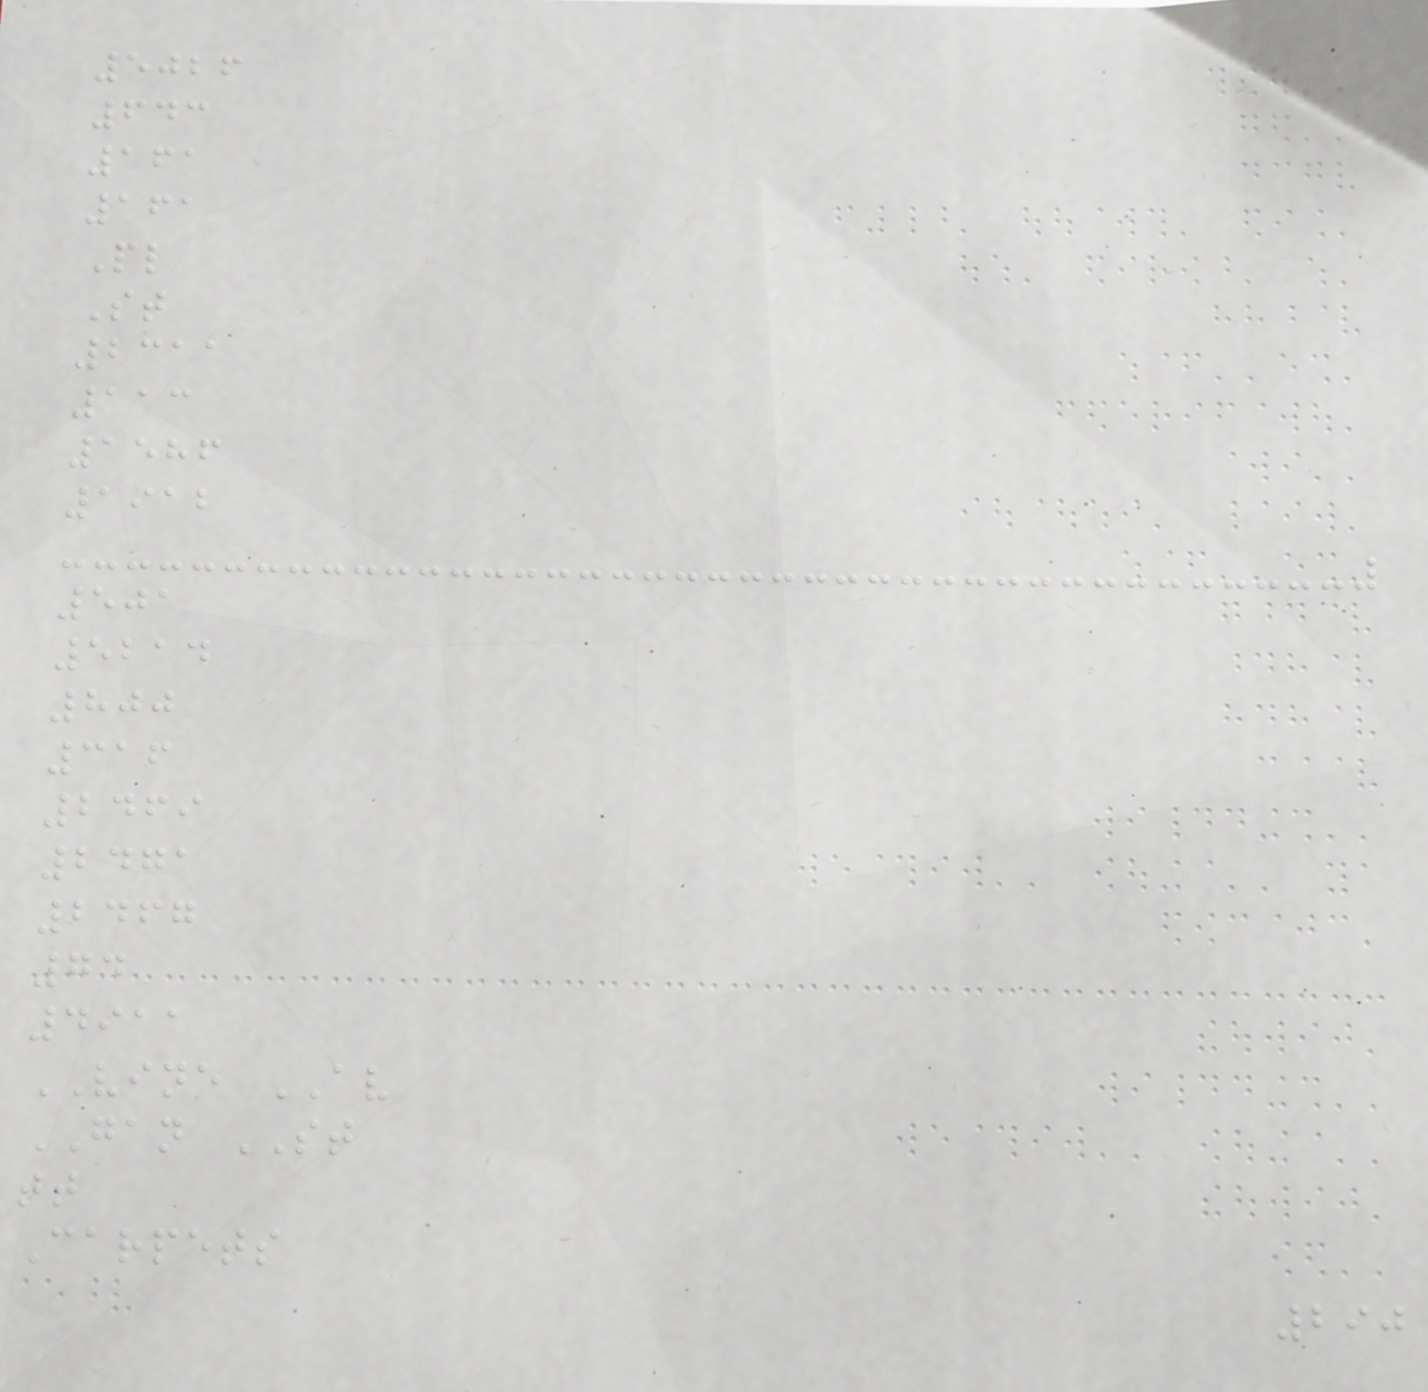5026
643
161
161
Pl
St
2311
113
1586
1912
501
5214
800
316
2469
2471
2467
74
4911
VINE AV
GAN ST
tt
Carpets
290
